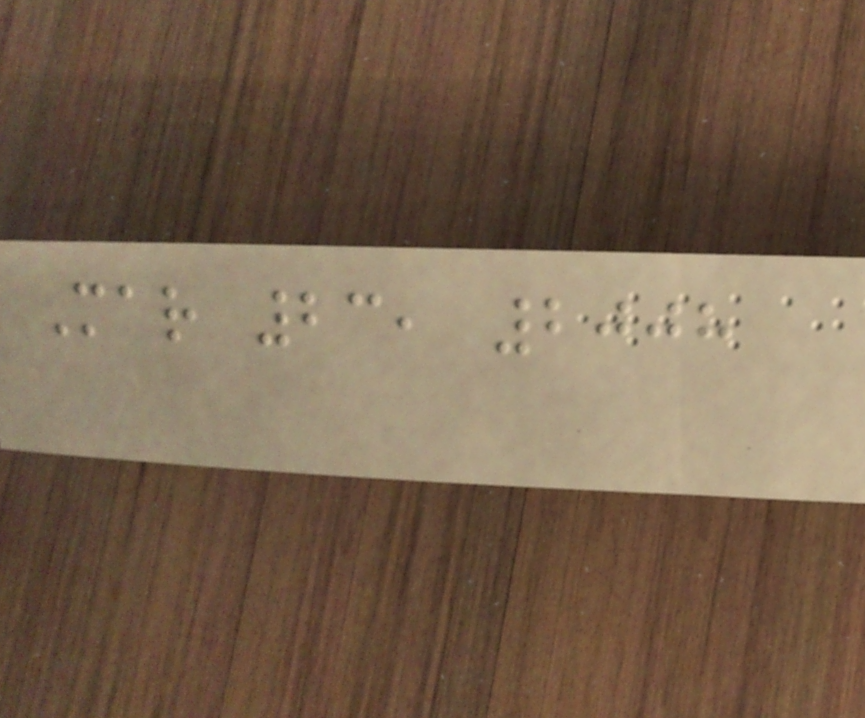Mar 23, 2008
